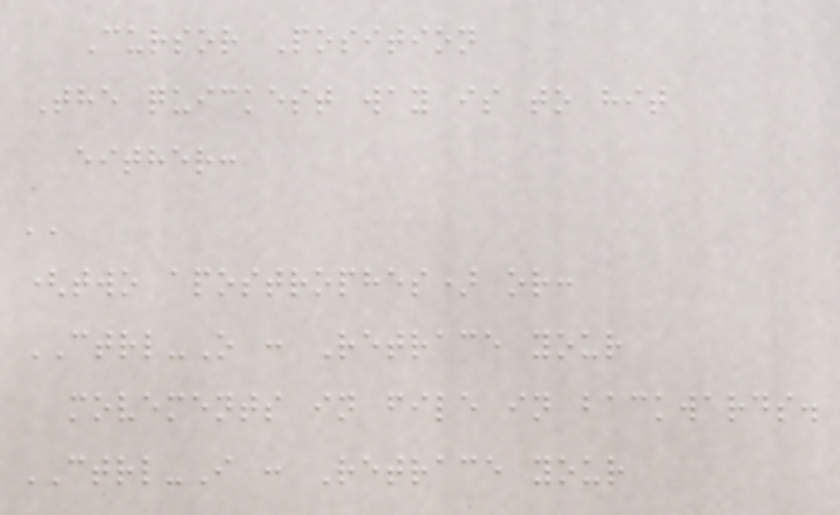Cursor Position
The quickest way is to hit
either:
''
(two apostrophes) or:
CTRL-O : Retrace your
movements in file in backwards.
CTRL-I : Retrace your
